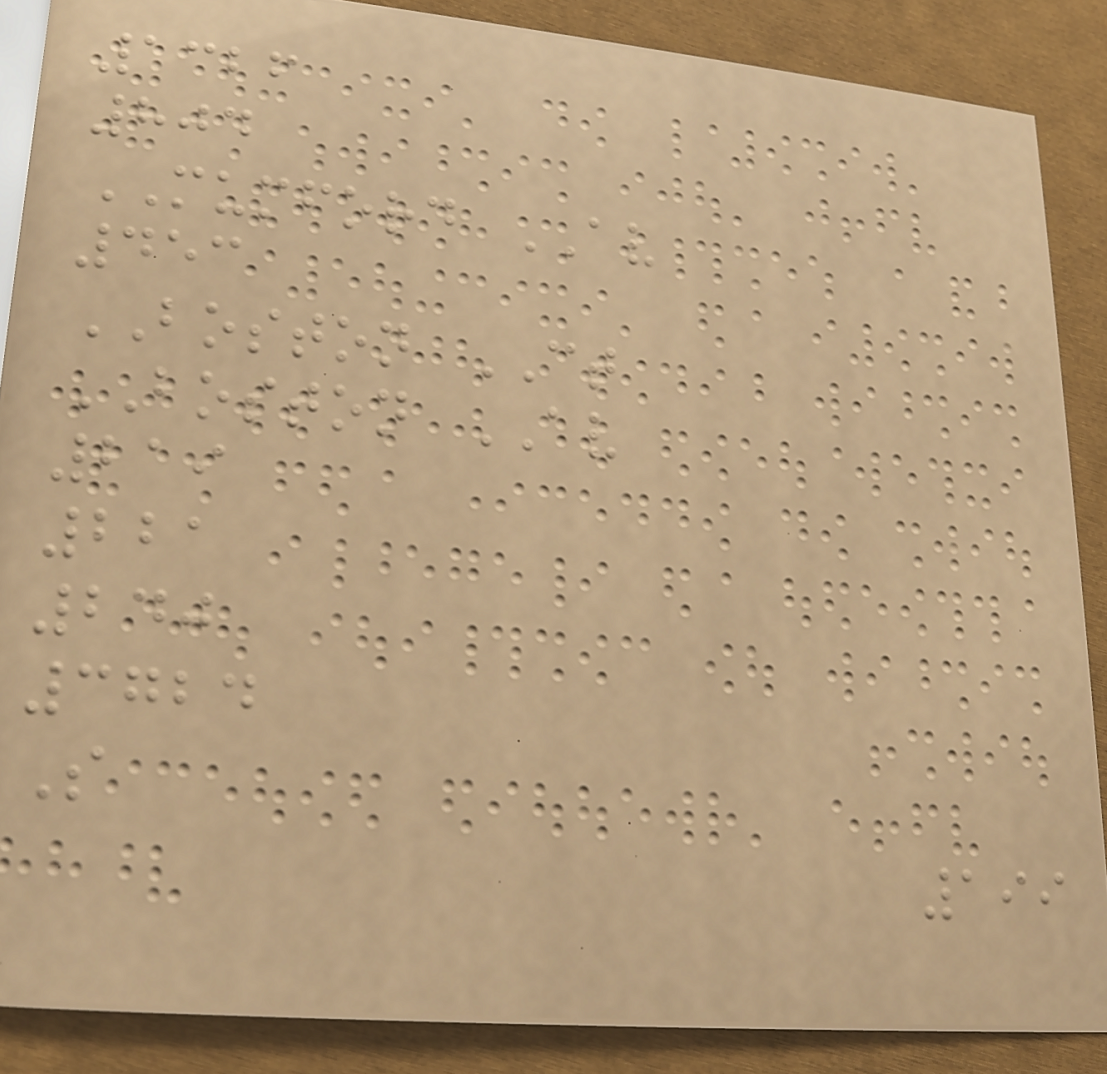1326
804
MUMFORD AV
453
BOSTON CT
BOSTON AV
219
221
240
3724
S
199
